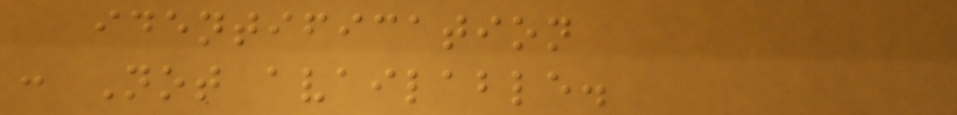identification
: Not available.
